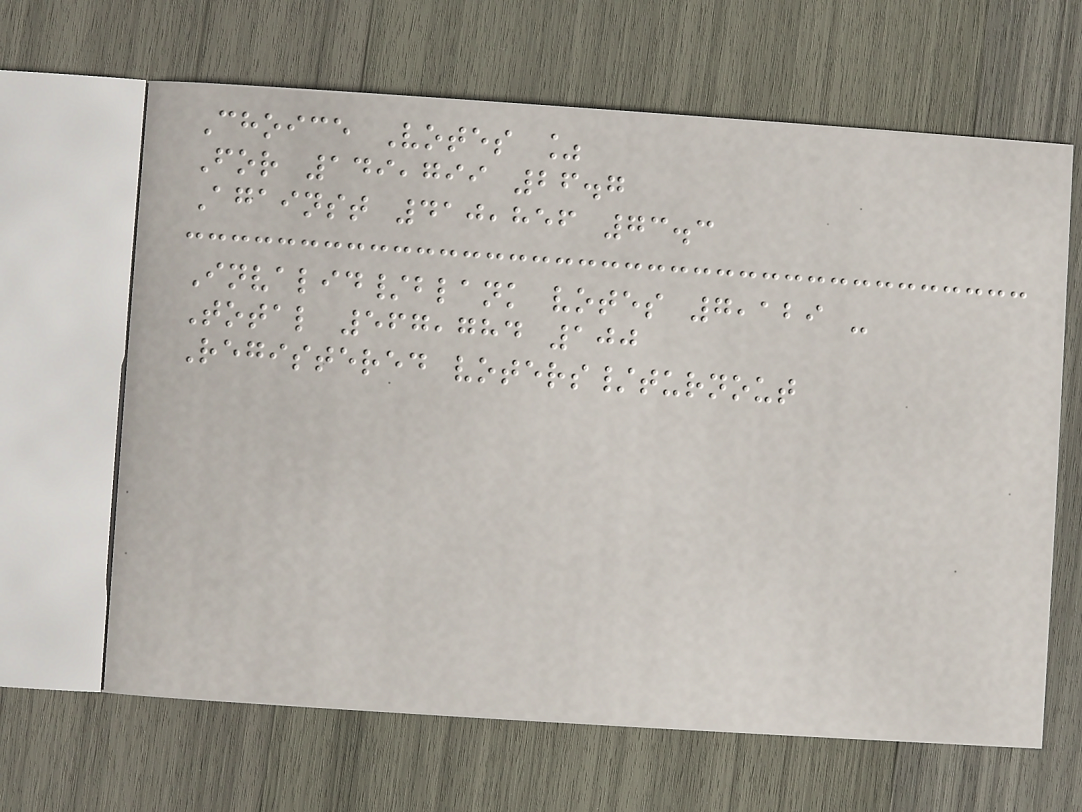Choice Votes %
For 149,799 26.7
Against 410,856 73.3
Invalid/blank votes 7,129 -
Total 567,784 100
Registered voters/turnout
